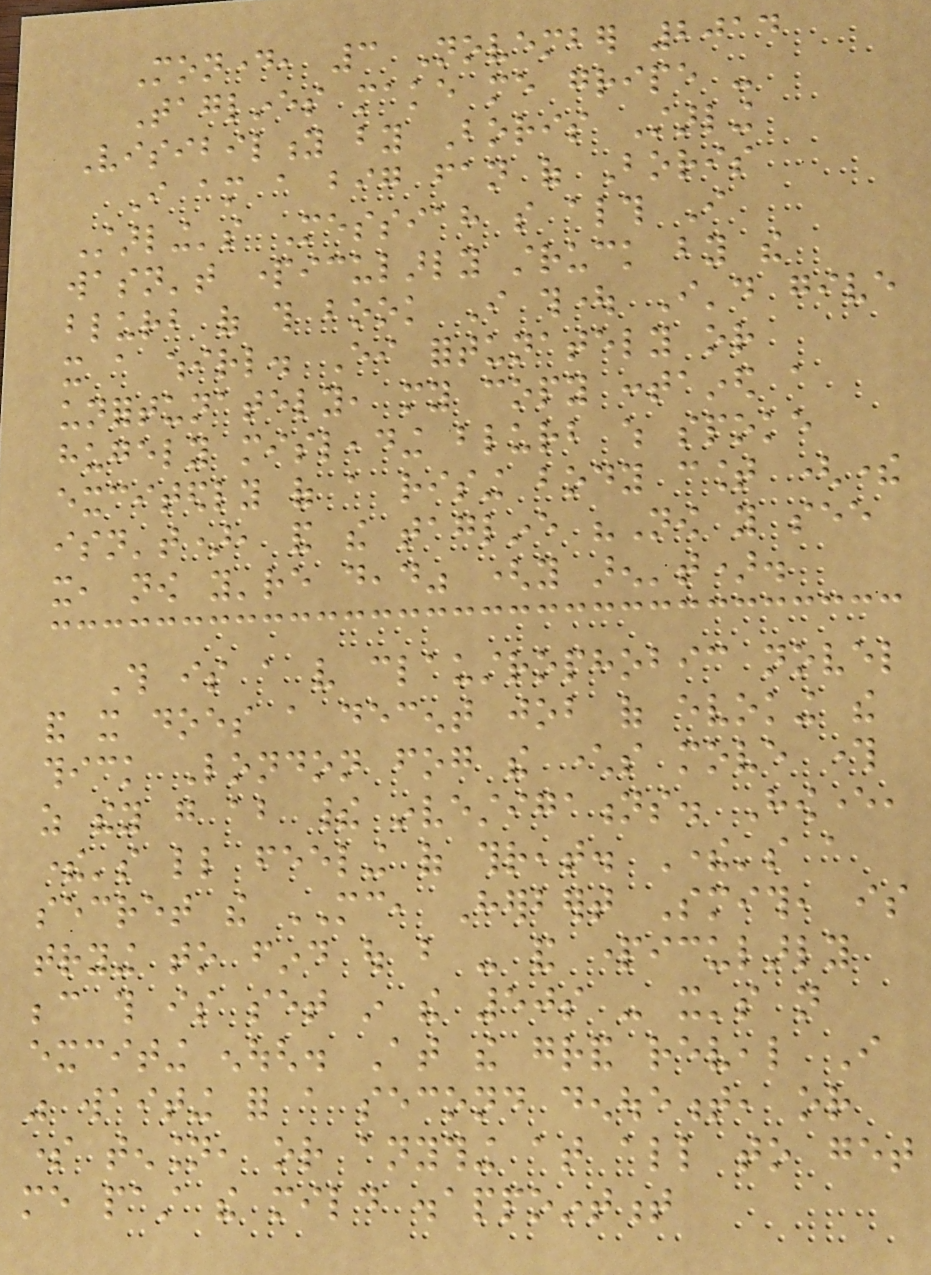Monday, 3 November 2014
Taglines make me gripe -
Visibility by Boris Starling
I am a big fan of Boris
Starling's Messiah so although I
wasn't particularly struck by the
blurb of this book I thought I'd give
it a whirl. Either fortunately or
unfortunately, my copy contained a
hugely misleading blurb which spoke
excitedly of a rising body count (there
isn't), and the tagline "Now you see
it, now you're dead" (you aren't).
This is a very claustrophobic novel
and it does a decent job of evoking the
thick London fog the characters move through
as they go about their investigations. However,
there's little feeling of threat. There's a
secret the MC, Herbert Smith, is
trying to find out but - and particularly
because this is set in the 50s - it's not
exciting enough. At the grand reveal I
was waiting for a second denouement, or
some tension, or anything at all to get
me past the mild disappointment
